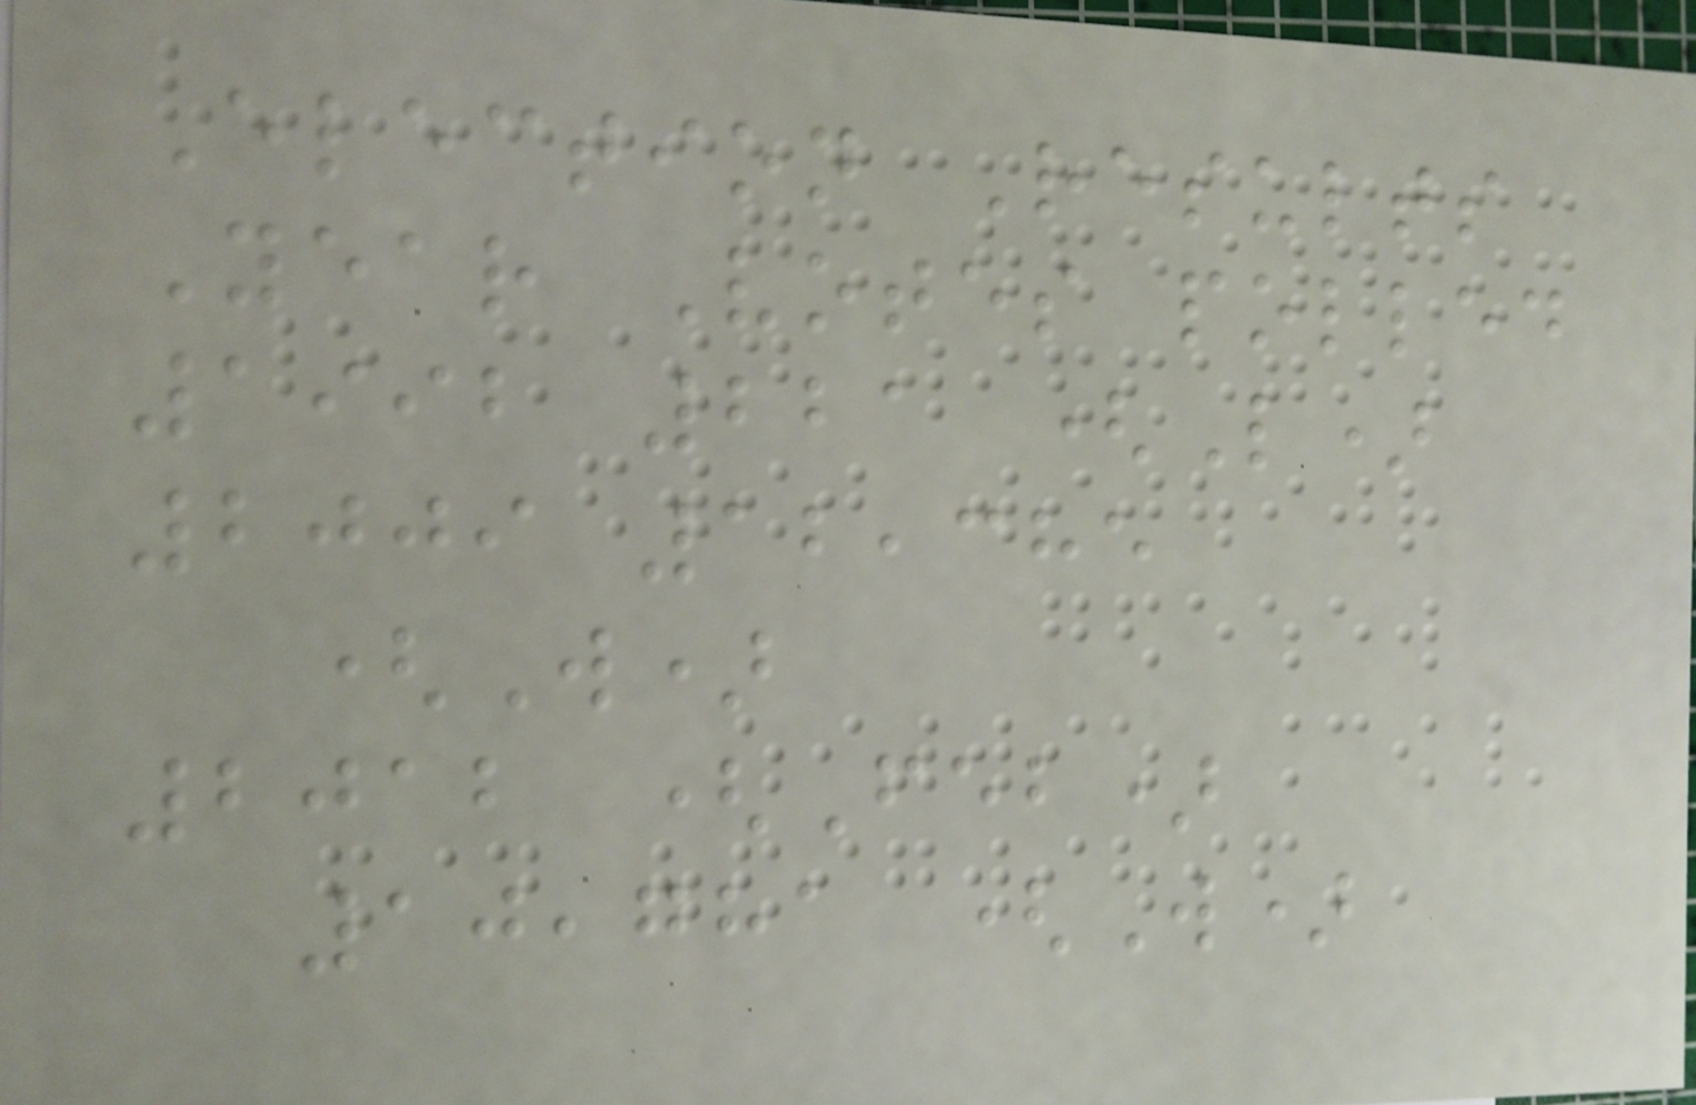Election Results
Year Votes polled
1992 221 (L)
2009 12,385
(W)
2012 (Feb)
10,781 (W)
